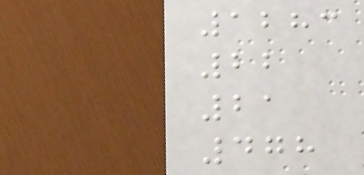1283
22
21
478
